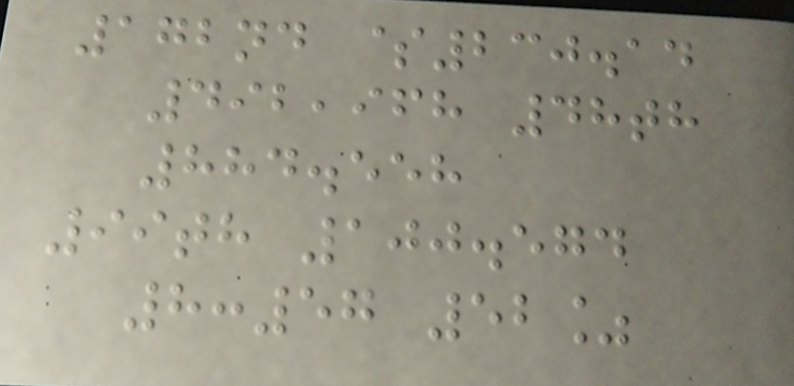172nd $230.14
492,968 48th
884.558
99th 100.574
8:57 52%
